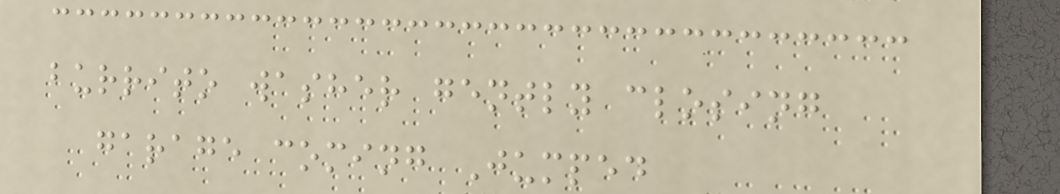burrito washer gently closing
garage coming Jumped
